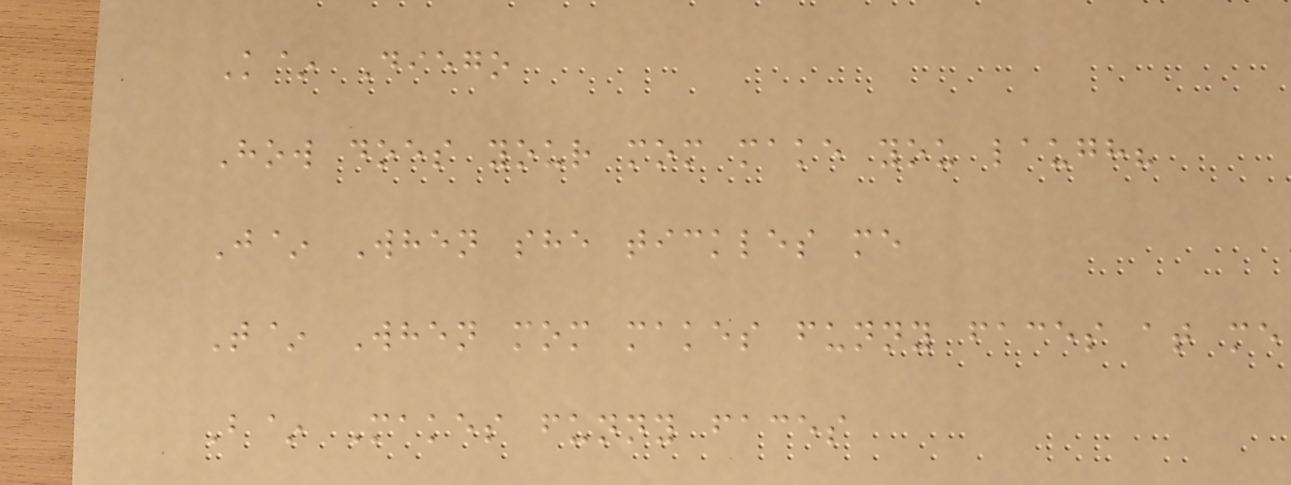K~ Diego
How does your mom make you laugh?
J~ When she tickles me
T~ When mom makes funny faces at me
B~ Makes funny faces
